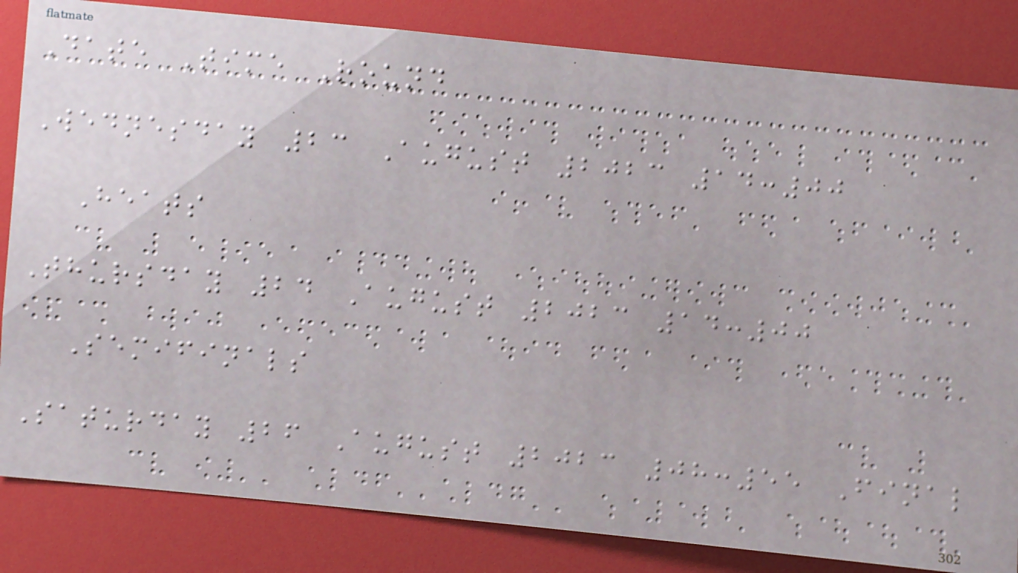Date Time Round
Wednesday 23 August 2023 14:00
Heats
Thursday 24 August 2023 14:00
Semifinals
Saturday 26 August 2023 08:55 Final
